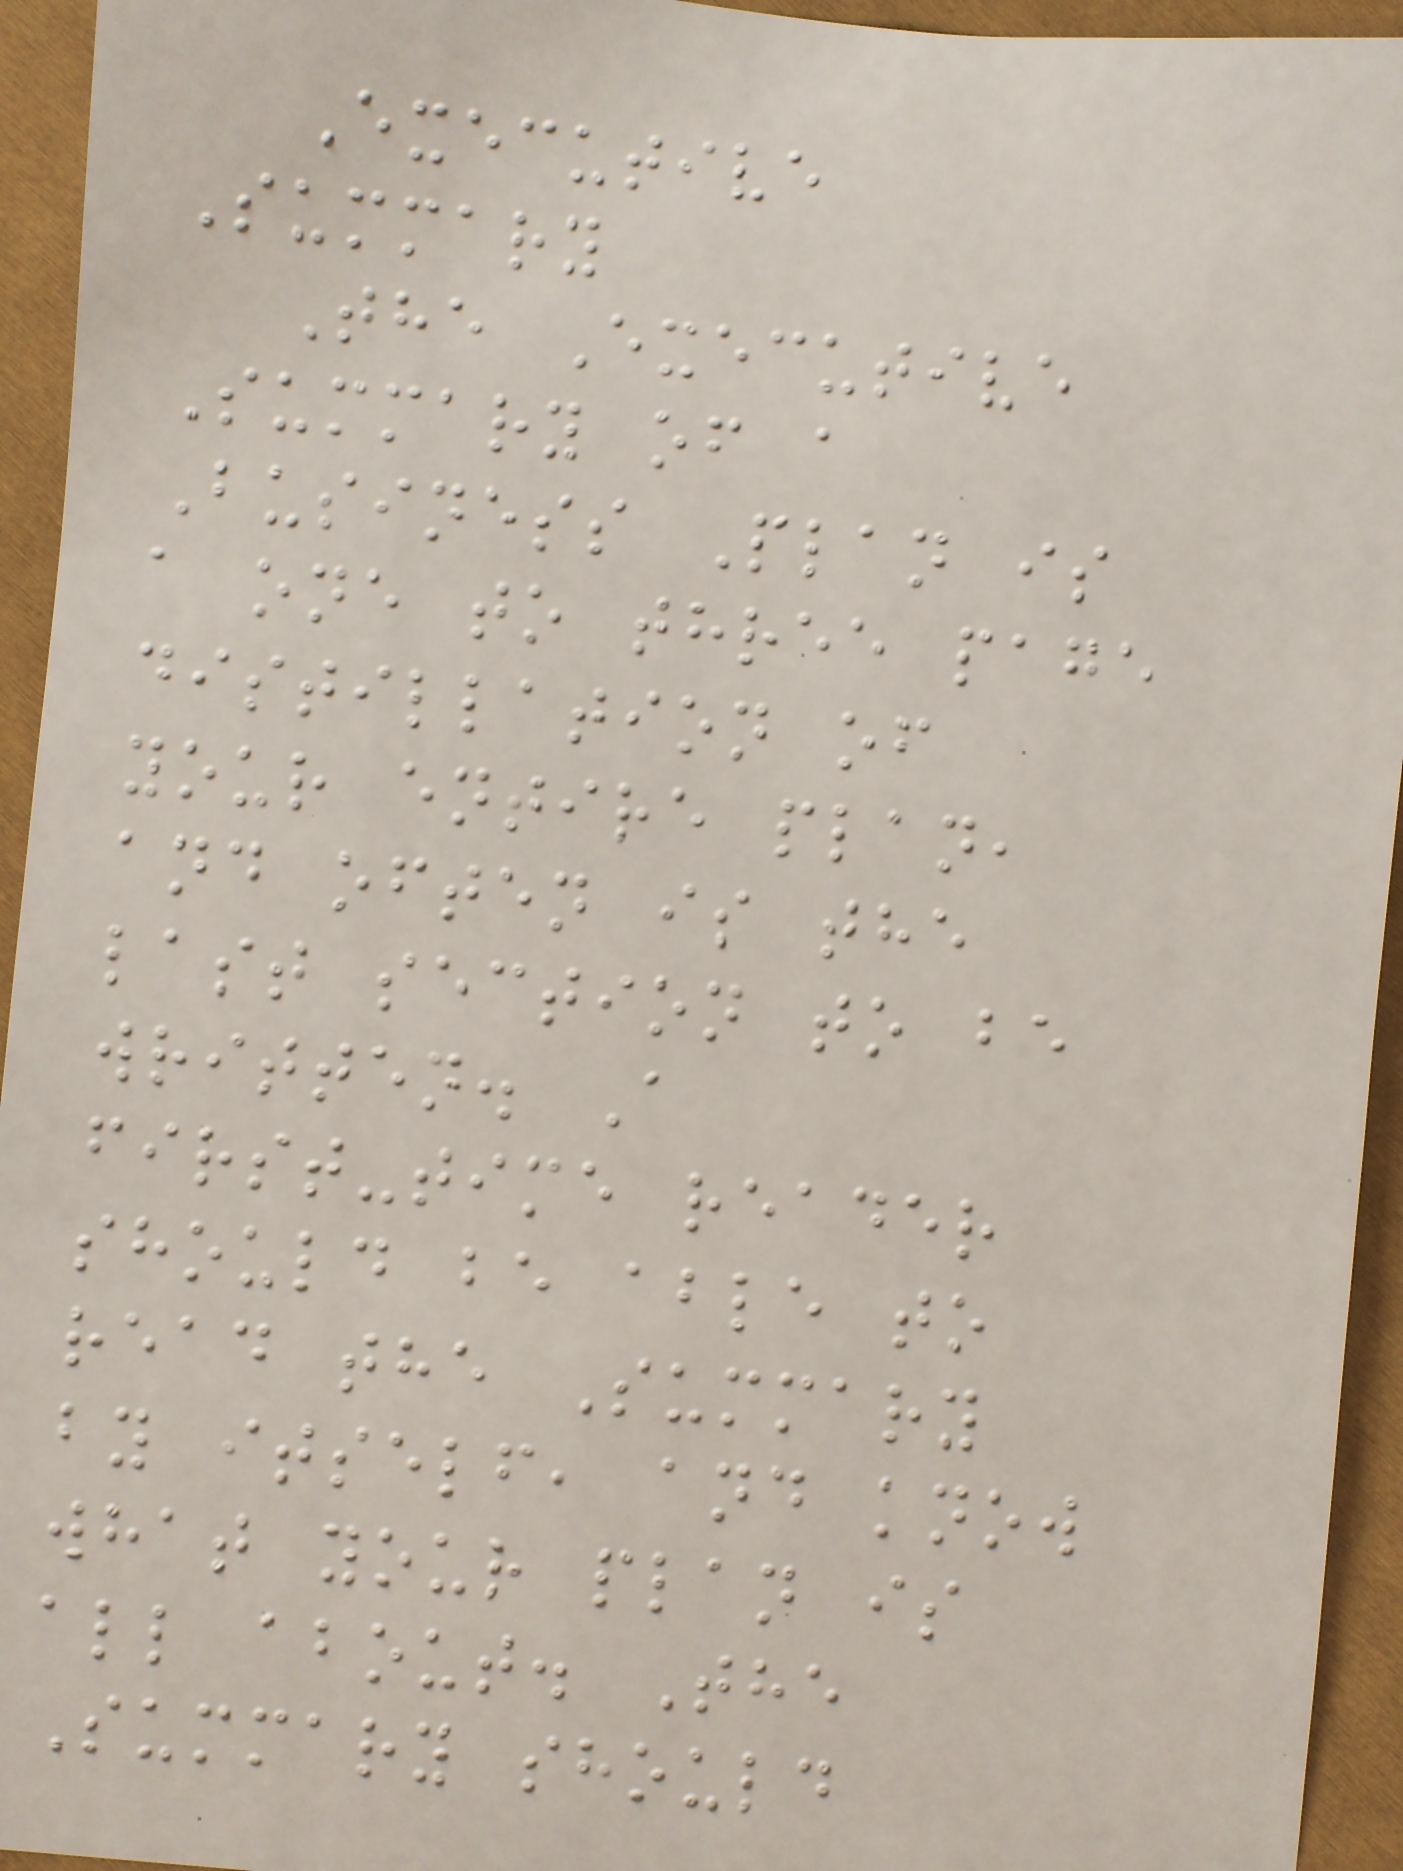Executive
Summary
The Executive
Summary of a
Business Plan is
a one to three page
distillation of
your entire plan,
and often is the
last section to be
written. A
first-time reader
should be able to
read the Summary
by itself, and know
what your plan is
all about. The
Summary should
